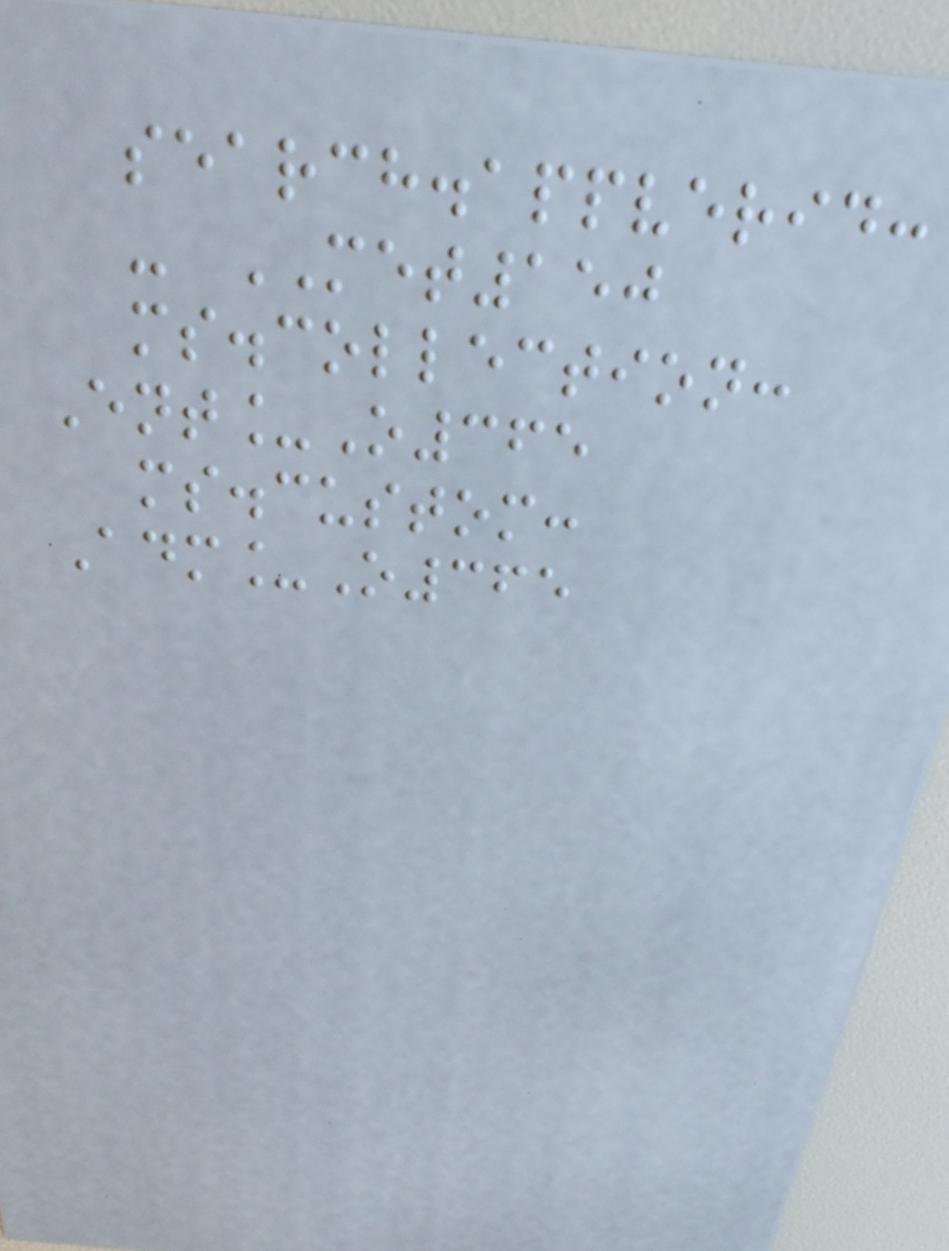search.appverid:
- MET150
ms.collection:
Ent_O365
ms.custom:
Adm_O365
